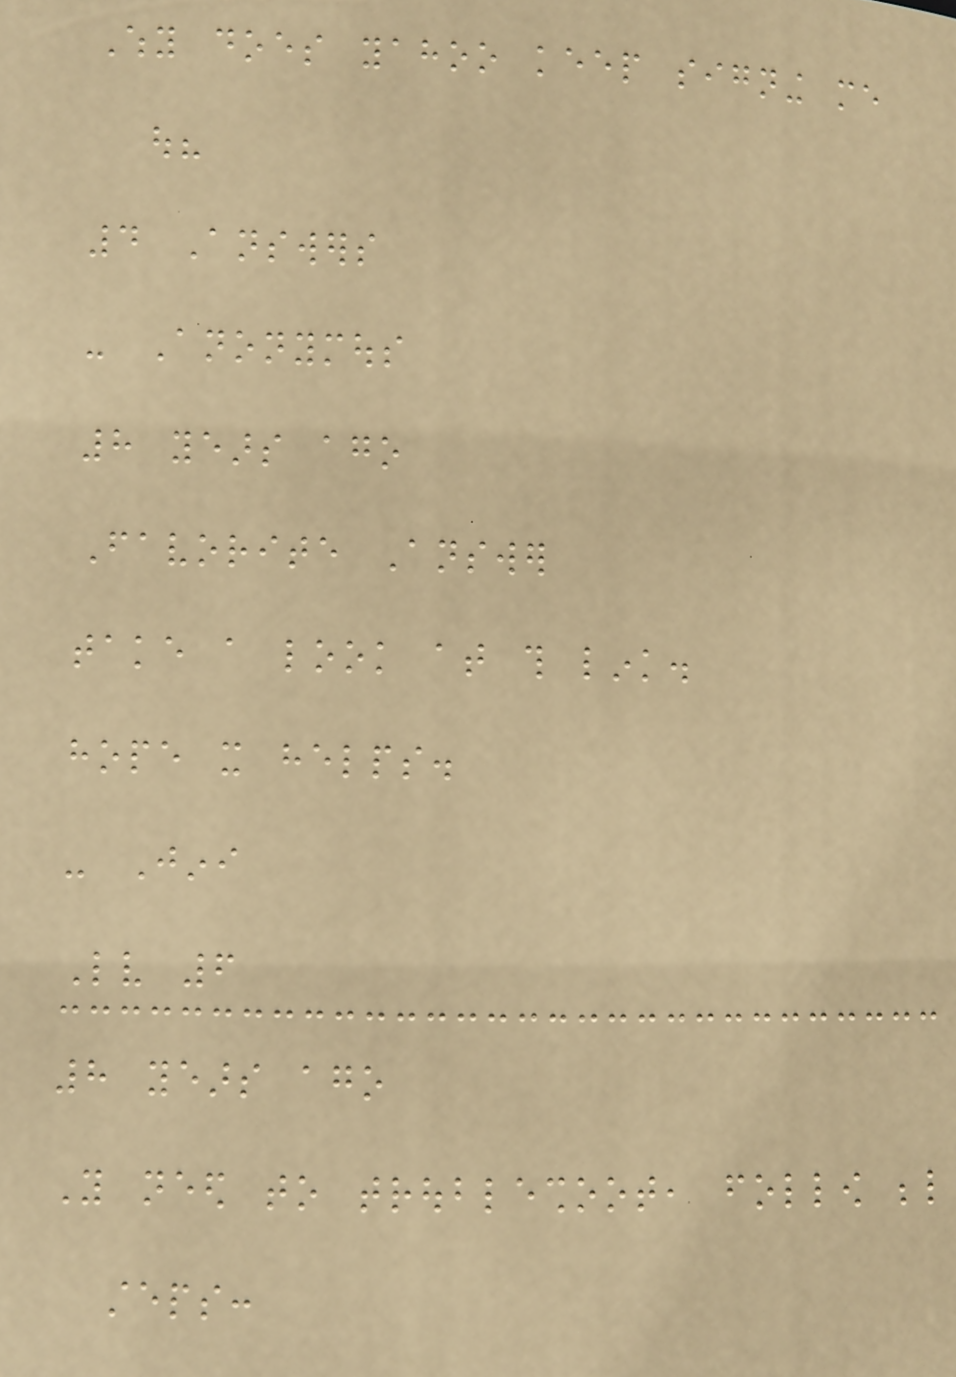Why does yahoo keep signing me
out?
4 Answers
- Anonymous
8 years ago
Favorite Answer
take a look at this link.
hope it helps.
- Jini
Lv 6
8 years ago
You need to troubleshoot, follow below
steps:
